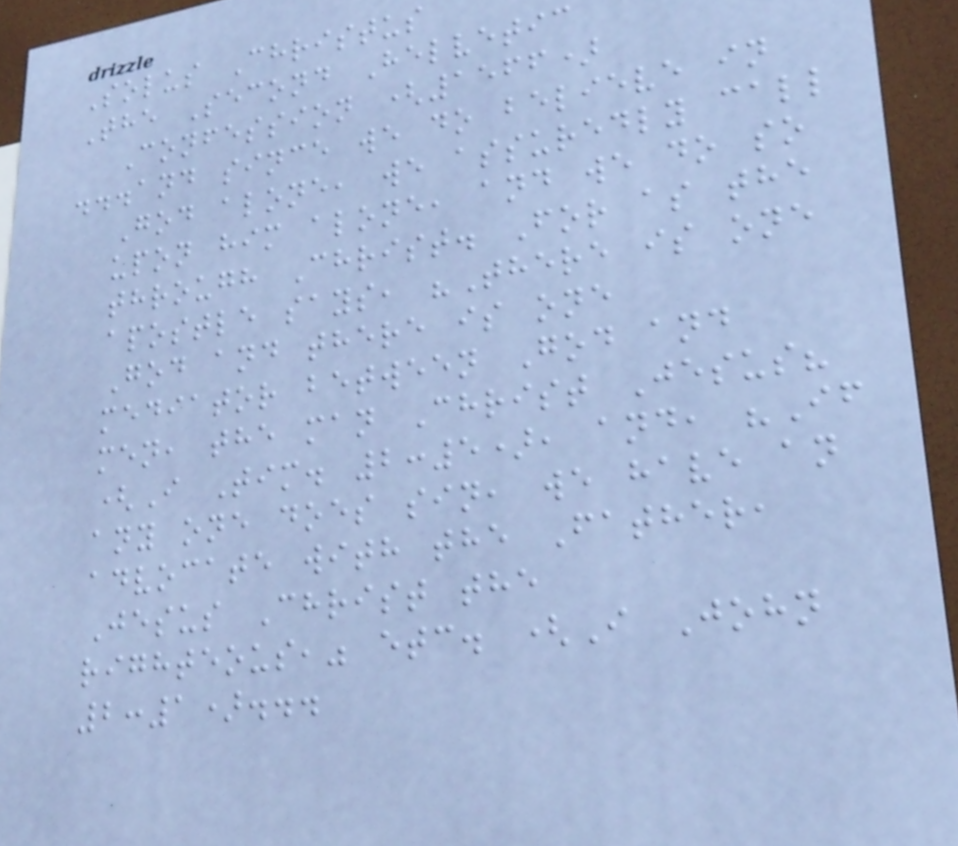Solus Christus
The Second Helvetic
Confession (1566)
...and since we do believe in
God alone, we assuredly call
upon him alone, and we do so
through Christ. For as the
apostle says, "There is one
God and there is one
mediator between God and
men, the man Christ Jesus?
(I Tim. 2:5), and, "If
any one does sin, we have an
advocate with the Father,
Jesus Christ the
righteous," etc. (I John
2:1)...
